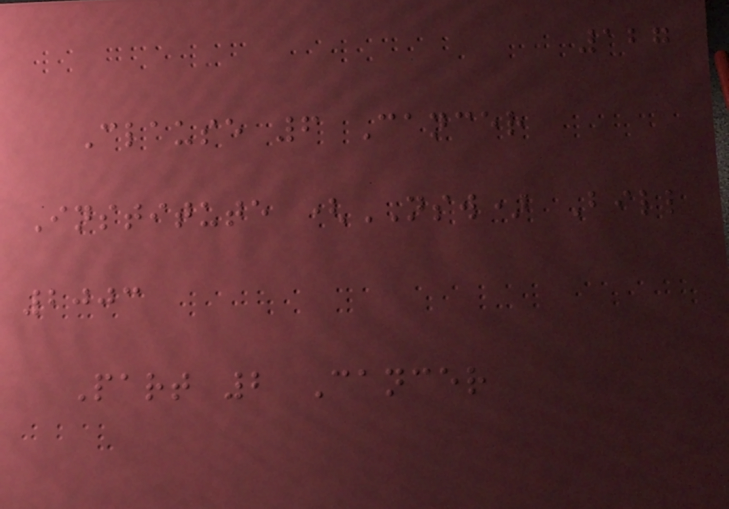127
Clause 6 Cancer
Institute (NSW) Bill
2003
Part 2 Cancer
